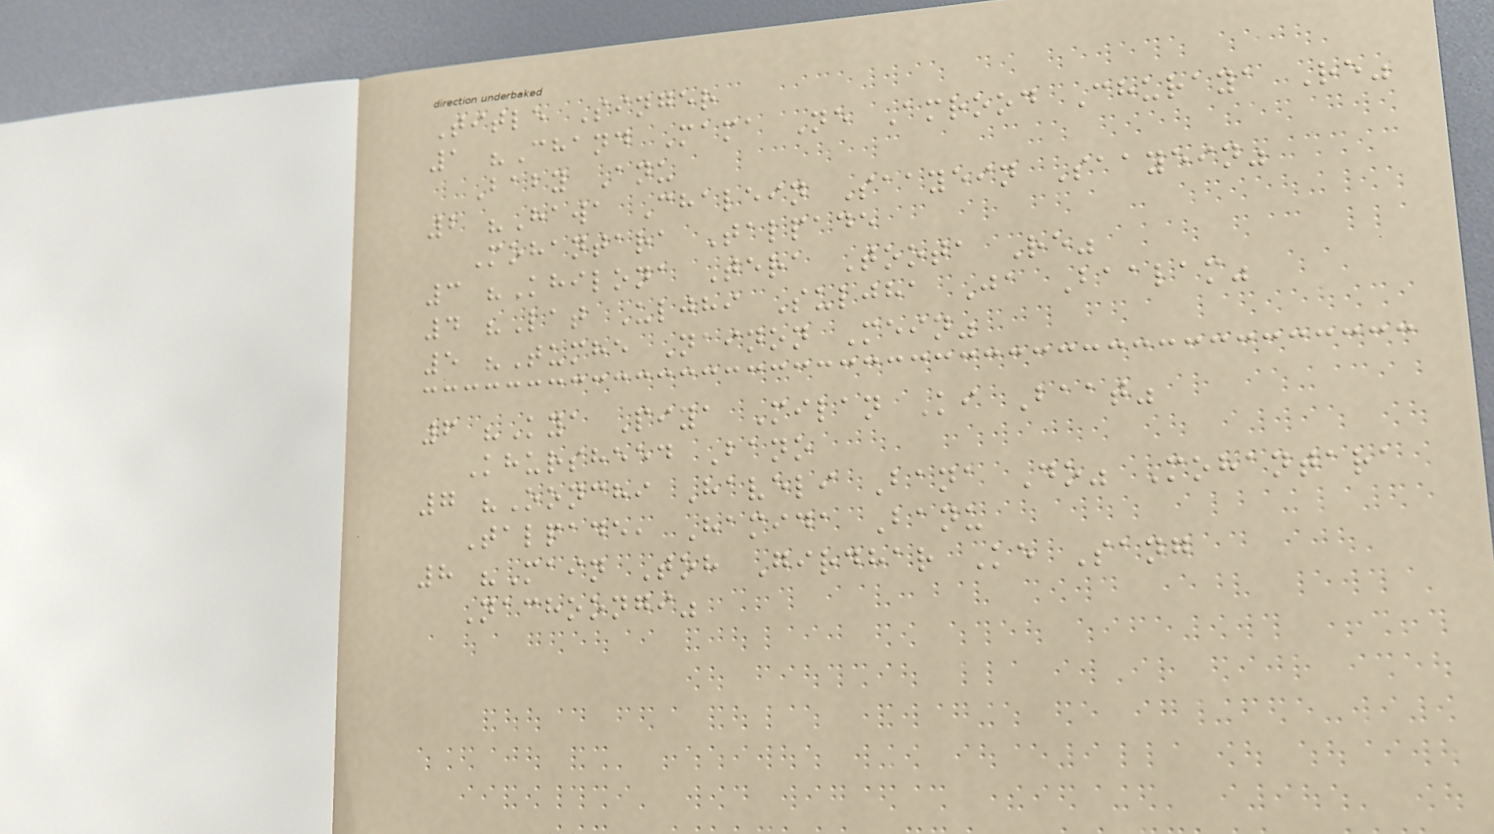Title Singer
1 "Chand Mama Ne Amrood Churaya Re"
Baby Anu
2 "Hawa Chalein Saayein Saayein"
Mohantara Talpade
3 "Khilona Tera Toota Re"
4 "Lat Uljhi Suljha Ja Baalam"
5 "Tumhe Nainon Mein"
6 "Kya Piya Milan Ki Baat"
Khursheed Bano
7 "Oonchi Haveli Bana Do" Mohantara
Talpade, Hamida Banu
8 "Main Toh Girdhar Ke Sang
Nachoongi"
